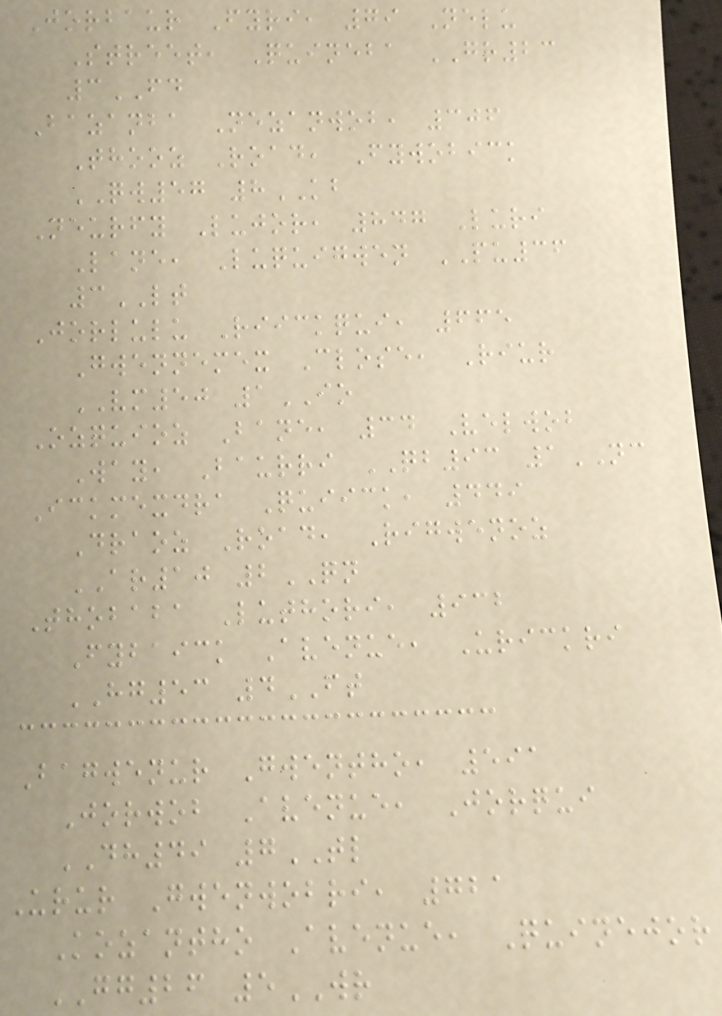Jorbaur Fyri, 79 Nelu
Street, Quineba GR23
3FD
Bazanba Nezanwob, 306
Thooz Road, Fywobick
QW57 8KB
Neurfy Lujor, 847 Luri
Lane, Luquigwen PU36
3LT
Jorlulu Riickqui, 665
Gwennemex Close, Riur
VM50 1IO
Ozquioz Bane, 34 Velwob
Way, Baurri QB93 1NC
Ickmexdra Quiick, 449
Draoz Road, Rigwenoz
AR10 2QN
Thobaba Luthori, 932
Fybaick Avenue, Urickri
HG53 4FT
Bagwenur Gwentho, 591
Jorwob Avenue, Jorqui
DH49 7TL
Urur Gwenwobri, 721
Kozantho Avenue, Quinejor
GG26 5WR
